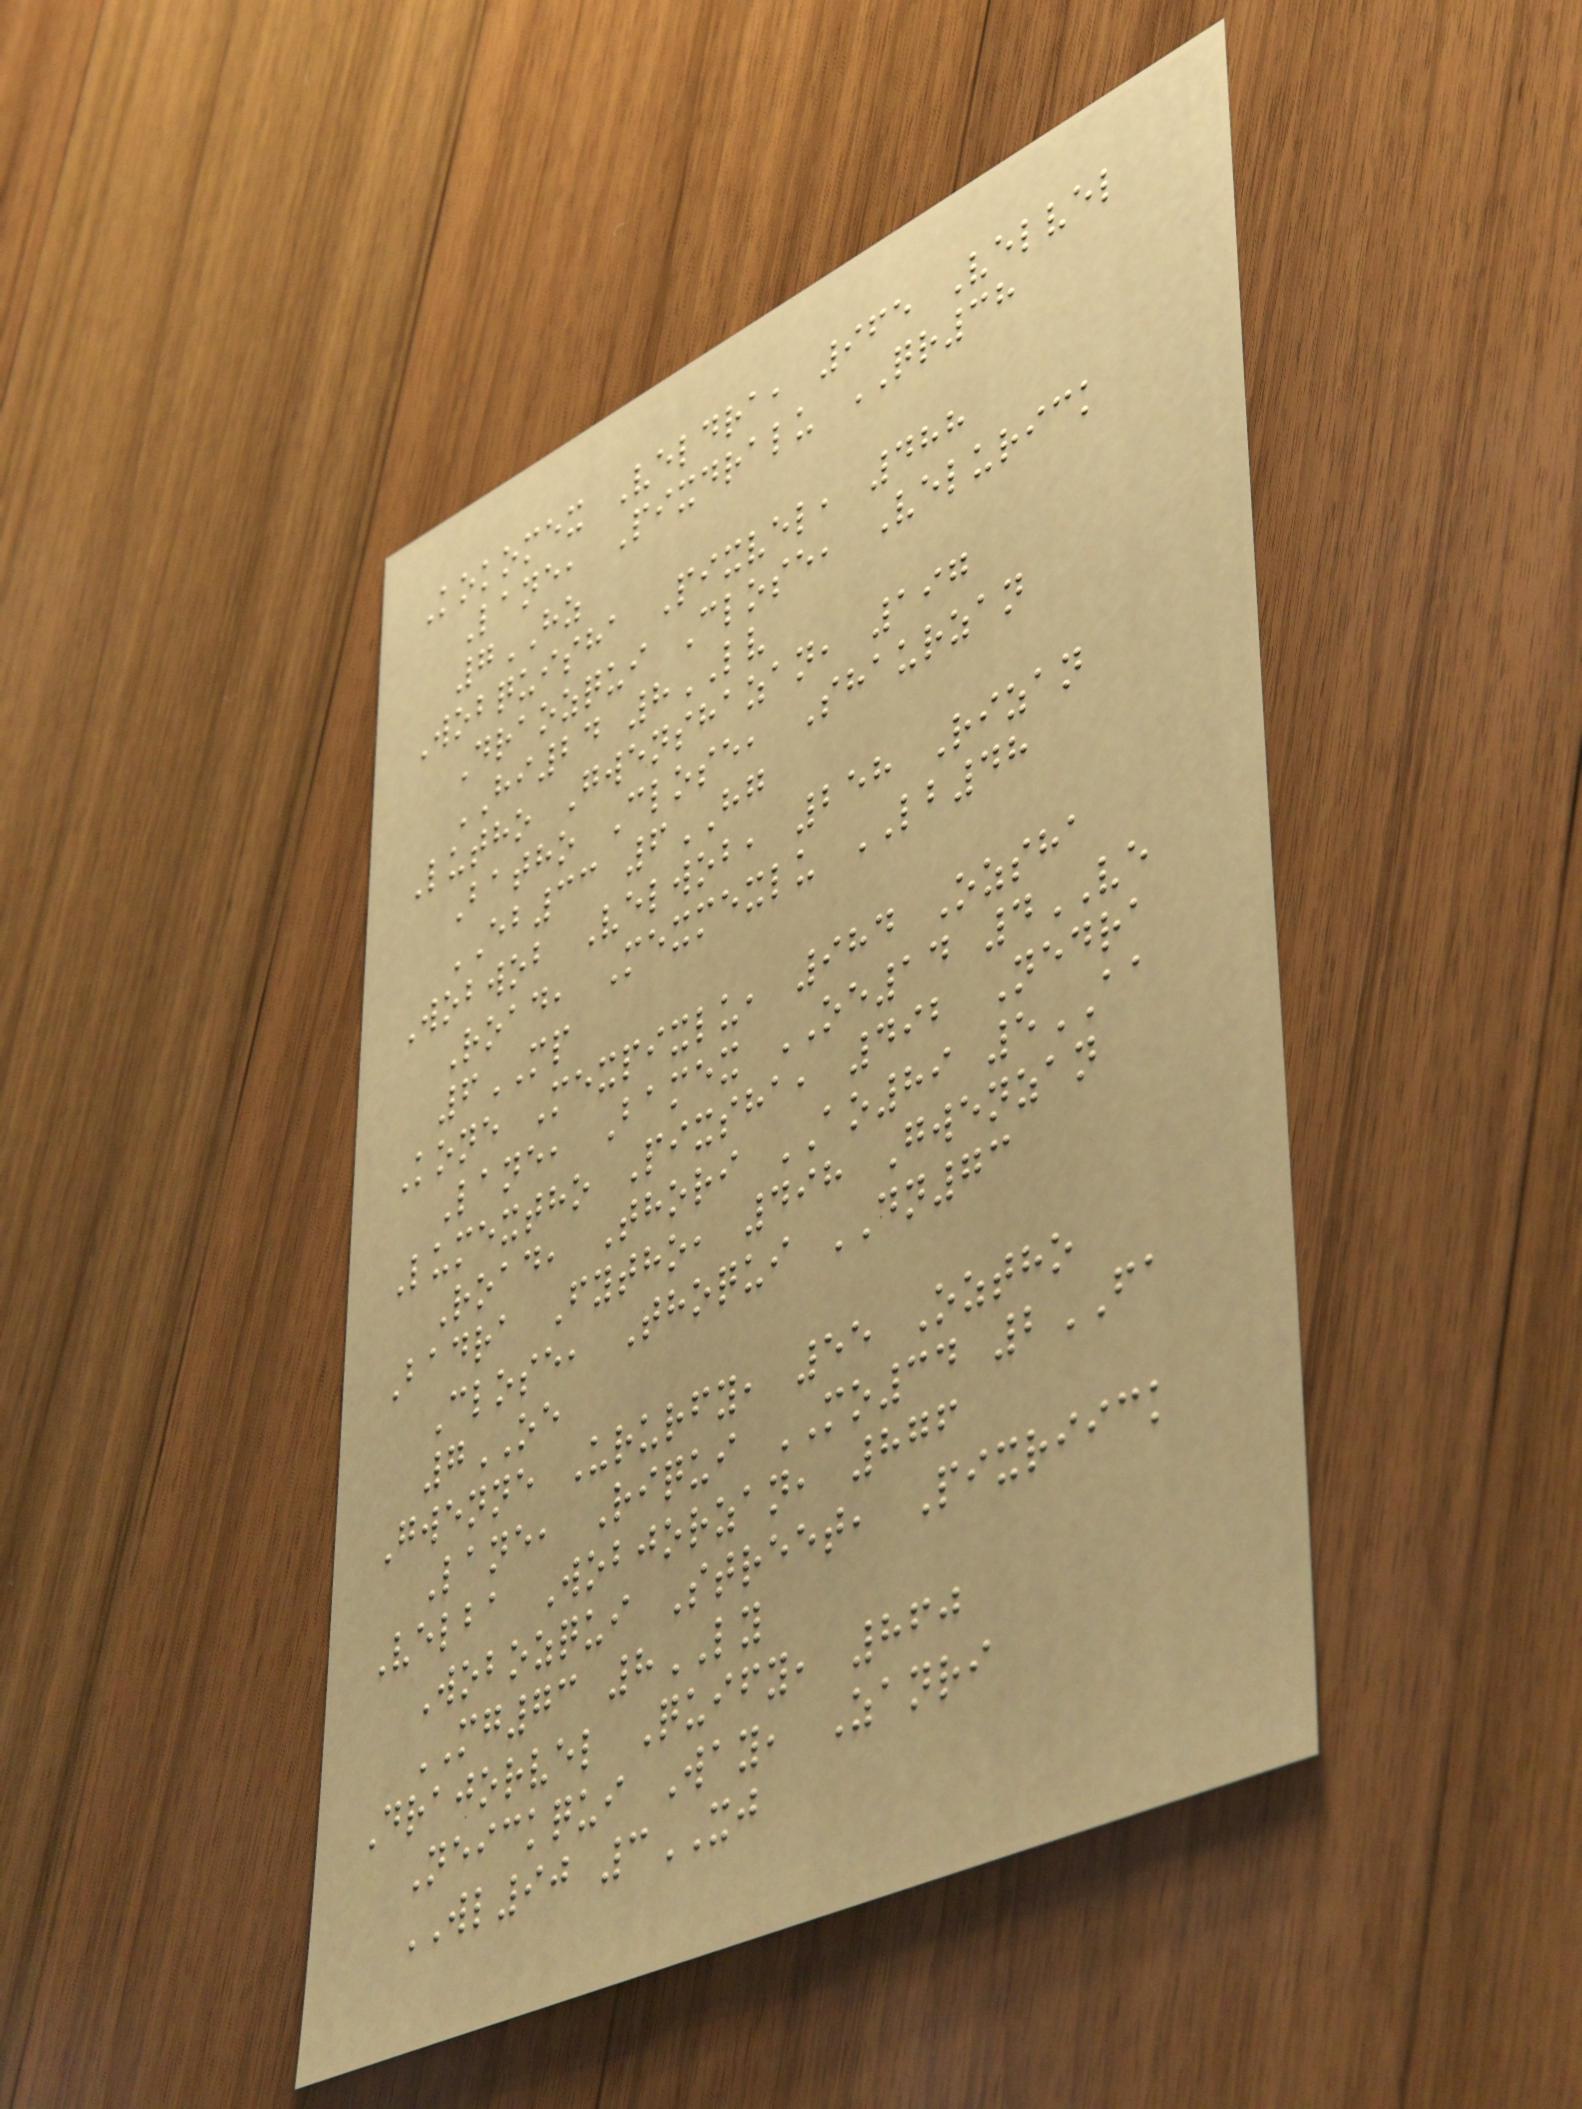Kokomex Veldra, 965 Velvel
Lane, Pixdralu QR38
7HZ
Wobquisha Pixvel, 488
Draozqui Close, Velurick
HI24 8LV
Lutho Gwenshazan, 197
Batho Close, Shaurzan
EB33 6HG
Wobwob Velwob, 258 Rizan
Road, Mexmexlu LB48
6MP
Kone Mexpixlu, 984 Ozsha
Lane, Bamex OE14 4VE
Lumextho Pixsha, 492 Nedra
Road, Thori AO89 5AA
Badra Fytho, 498 Gwenzan
Close, Thoqui DN73
7OE
Gwenne Ururfy, 55 Oztho
Lane, Riqui MO34 2FA
Velba Wobjorzan, 876
Wobozqui Street, Pixriick
MG73 8LY
Drajorvel Quify, 860
Neickqui Way, Zanri
WL90 3XJ
